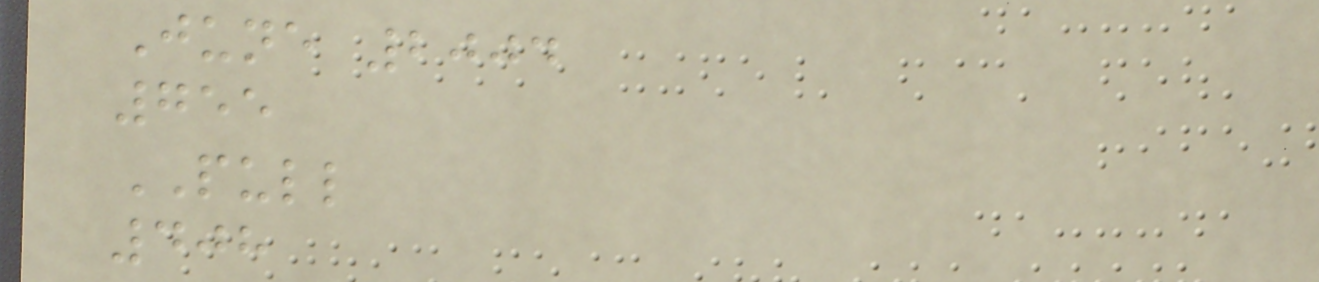June 2004
755
PULL
408
